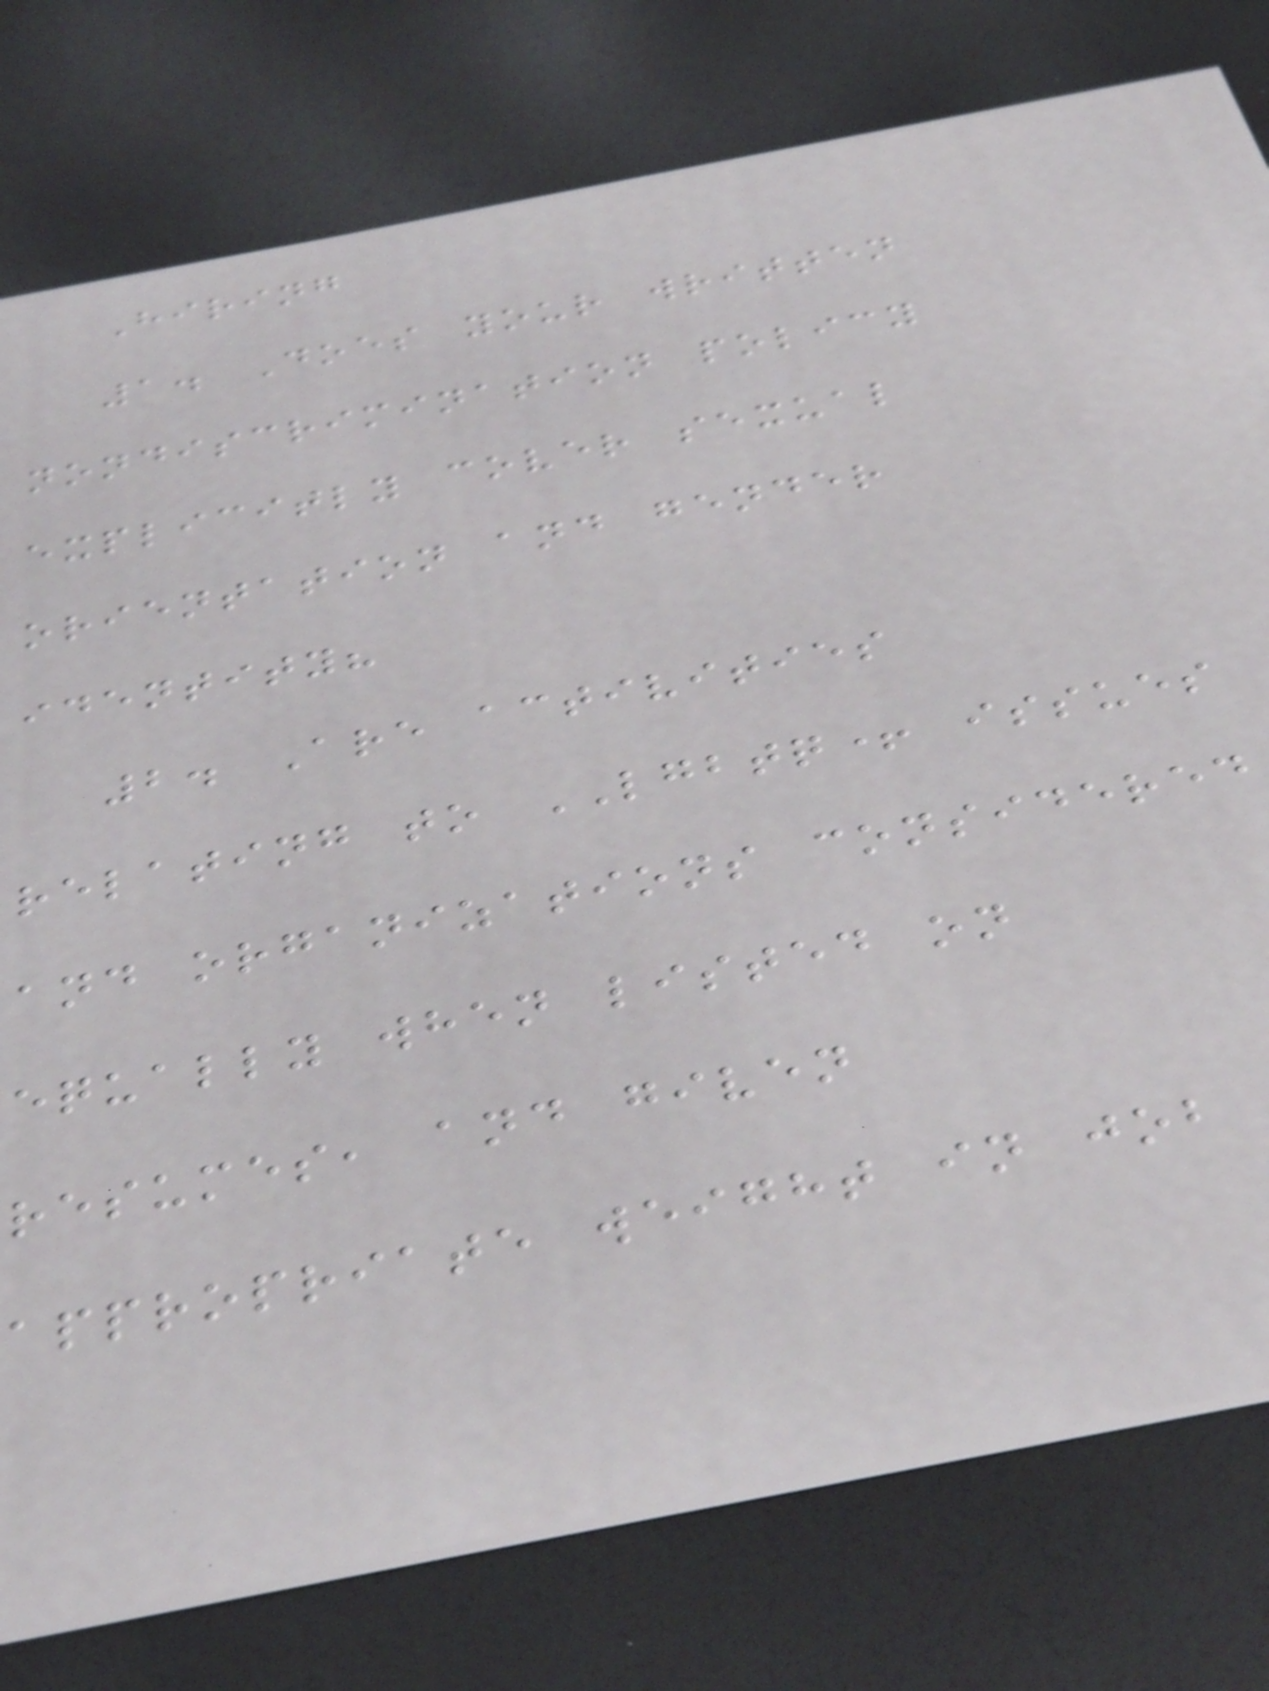Hiring
1. Does your written
nondiscrimination policy
explicitly cover sexual
orientation and gender
identity?
2. Are activities
relating to LGBTQ+ issues
and organizations considered
equally when listed on
resumes, and given
appropriate weight in job
